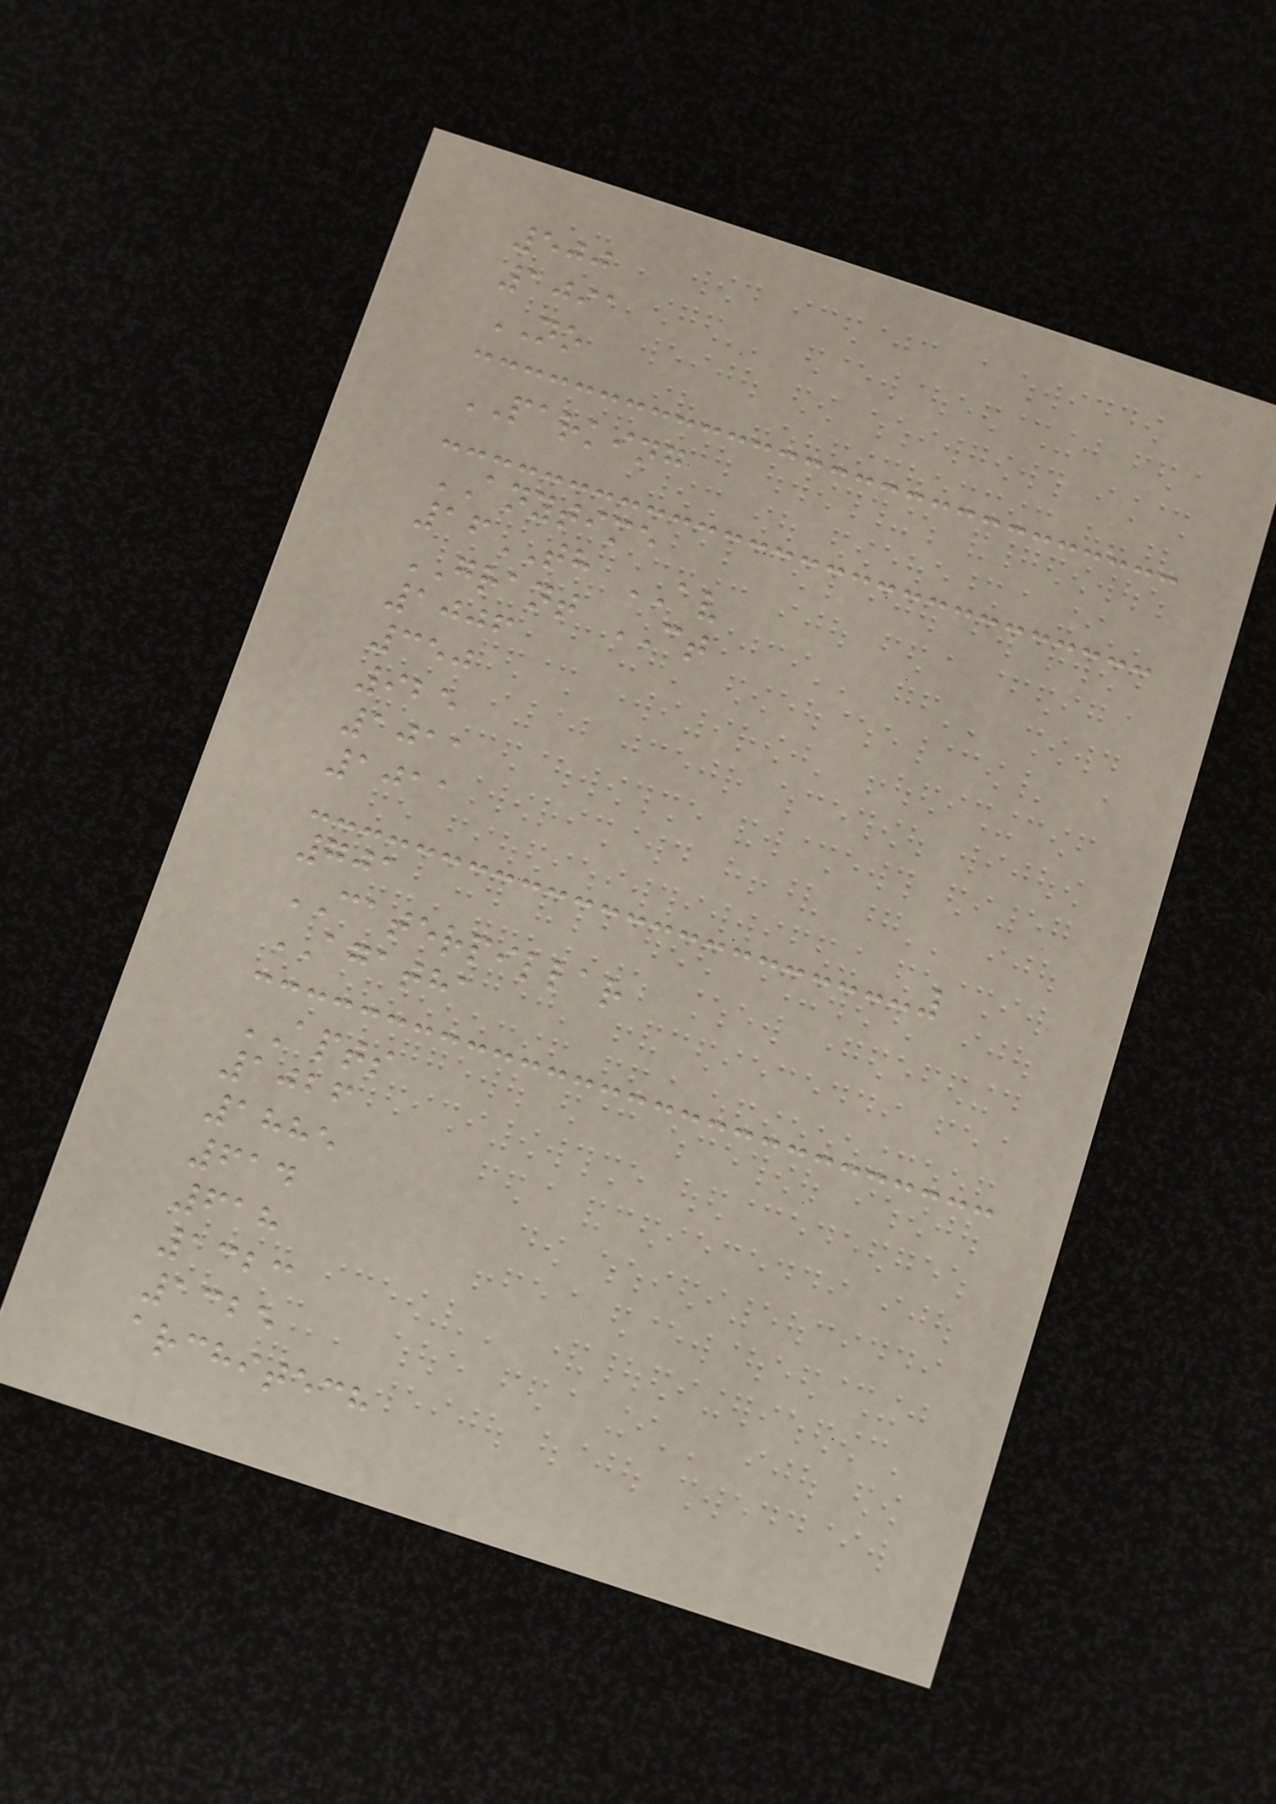500
1091
NO
PARKING
ANYTIME
16TH AV
GRANT CT
1006
350
925
1011
1011
701
CATERPILLAR
AGATHA
APTS
1026
1885
614
618
1323
1325
architech
